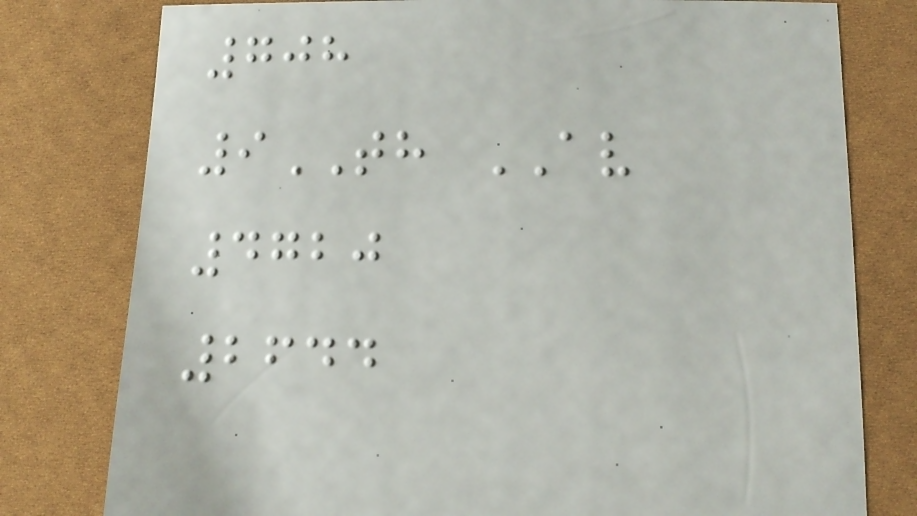708
9TH AV
4720
2644
